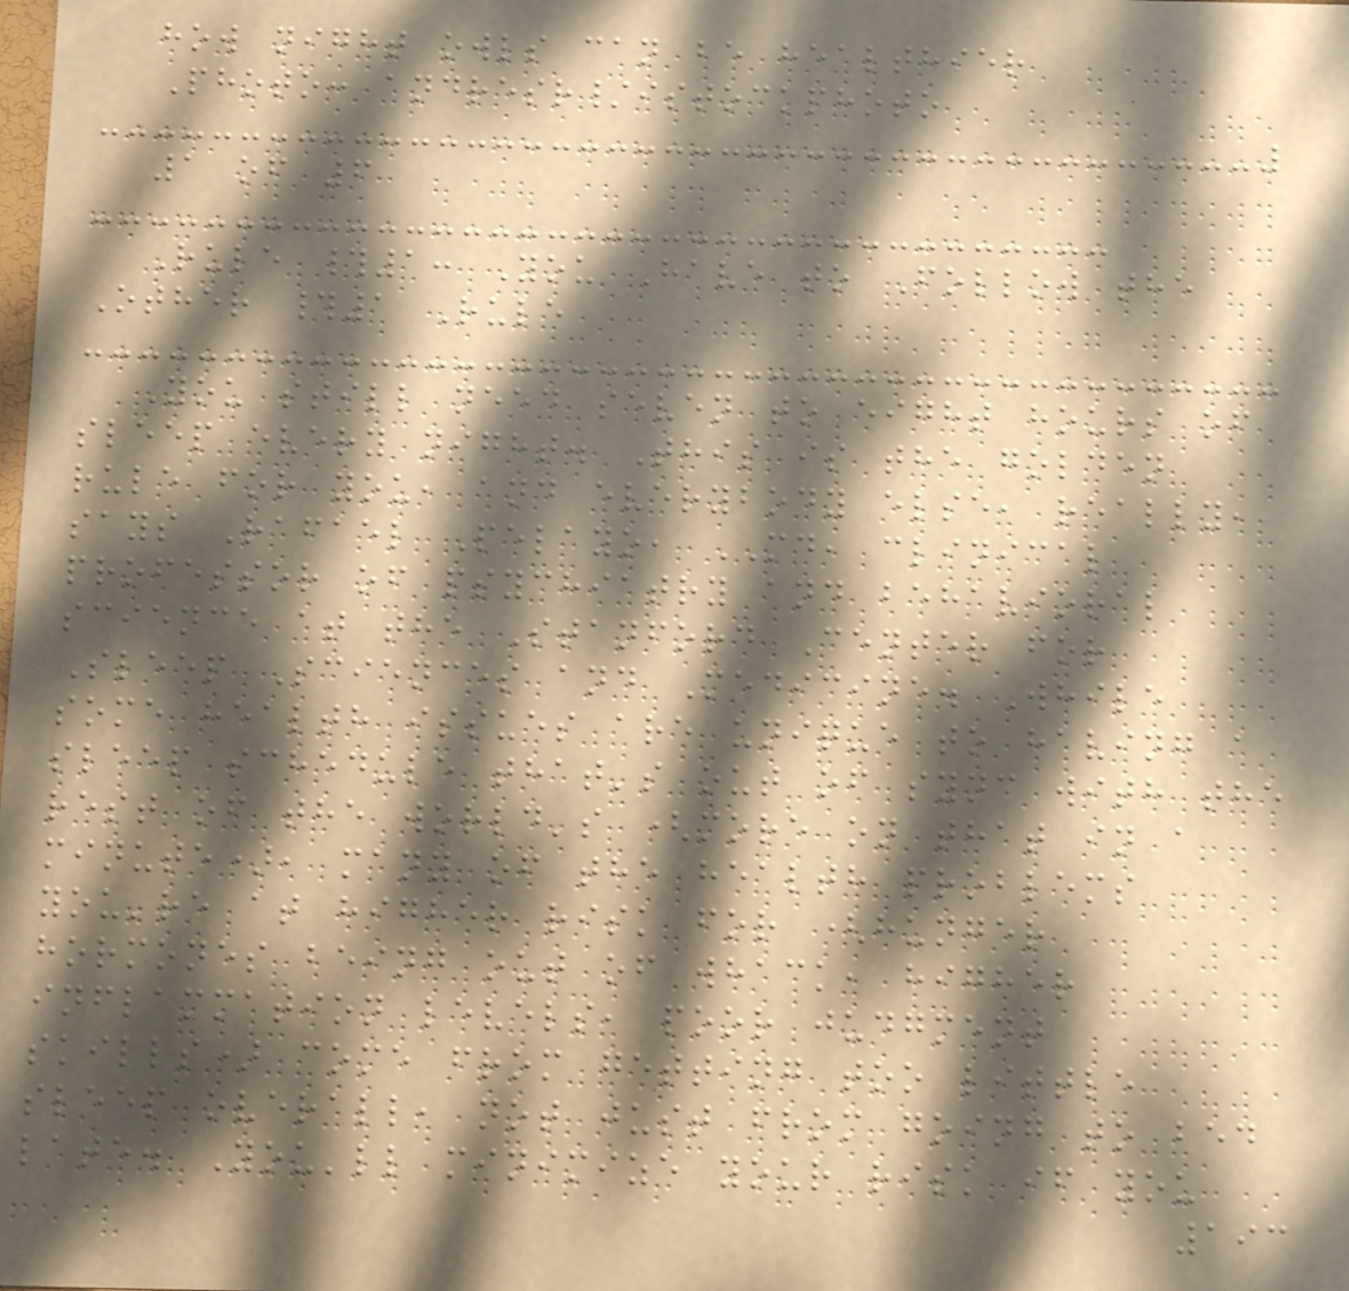how night owls can be healthier
Photo: andresr/istockphoto
1 of 6
Rule #1: You Have to Follow the
Other #1 Rule
You still need seven to eight hours of
sleep every night. This is the golden
rule for you, and everybody else, really,
says Rafael Pelayo, MD, clinical
professor of psychiatry and behavioral
science at the Stanford Center for
Sleep Sciences and Medicine. While
some health issues are unique to having a
sleep schedule that's out of sync with the
rest of the world's (more on that in a
minute), many of the health problems
you're at higher risk for (hunger
hormones being out of whack, higher
inflammation levels, poor judgment
skills) come from getting too little
sleep overall, not just from going to bed
late. You'll minimize your risk if you
193
